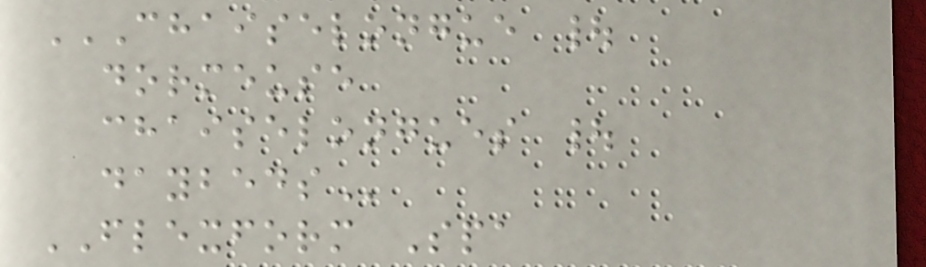CHAISELONGUE |
DORMEUSE
CHAISELONGUES |
DAYBEDS
FLEXFORM Spa
